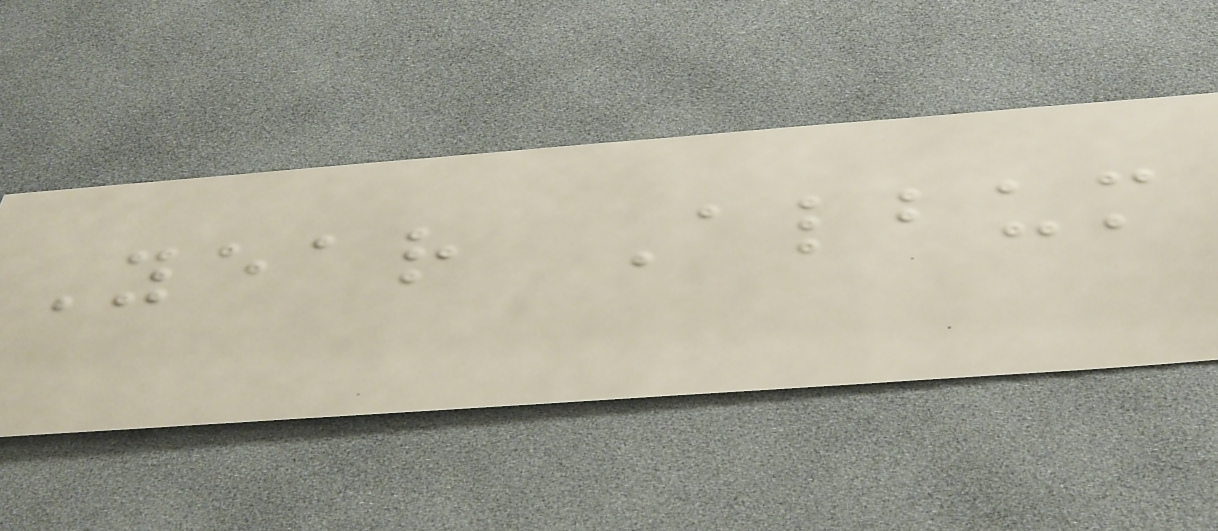Year Album
